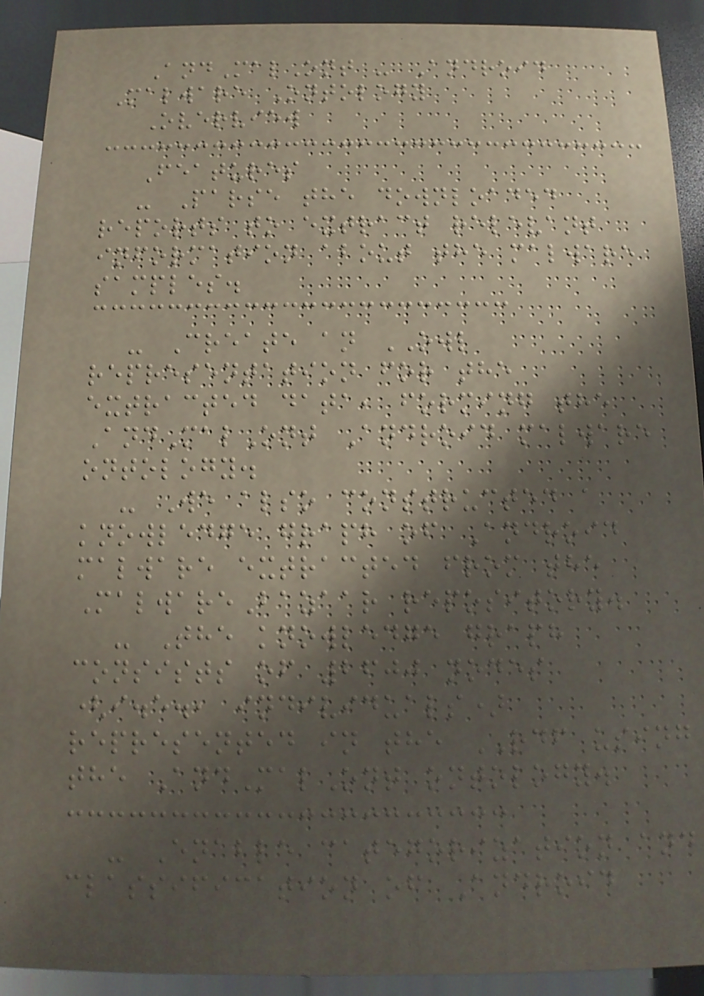AndMalOnt - Android
Malware Ontology
Overview
Features
- Parse the downloaded
reports to extract relevant
information about the malware
samples.
- Create an OWL
representation for the
extracted data, forming the
AndMalOnt Android malware
ontology.
- We also constructed a
knowledge graph of Android
malware extracted from the
MalwareBazaar repository.
- The knowledge graph
consists of 2600 nodes
(i.e., individuals)
represented in the RDF using
the AndMalOnt ontology.
- Enable categorization and
classification of Android
